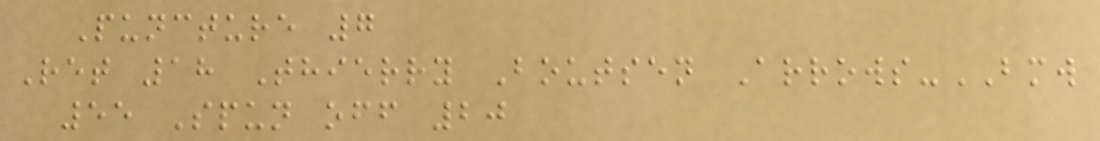Puncture 7
Ret 18 Thierry Boutsen Arrows-BMW
55 Spun off 20
